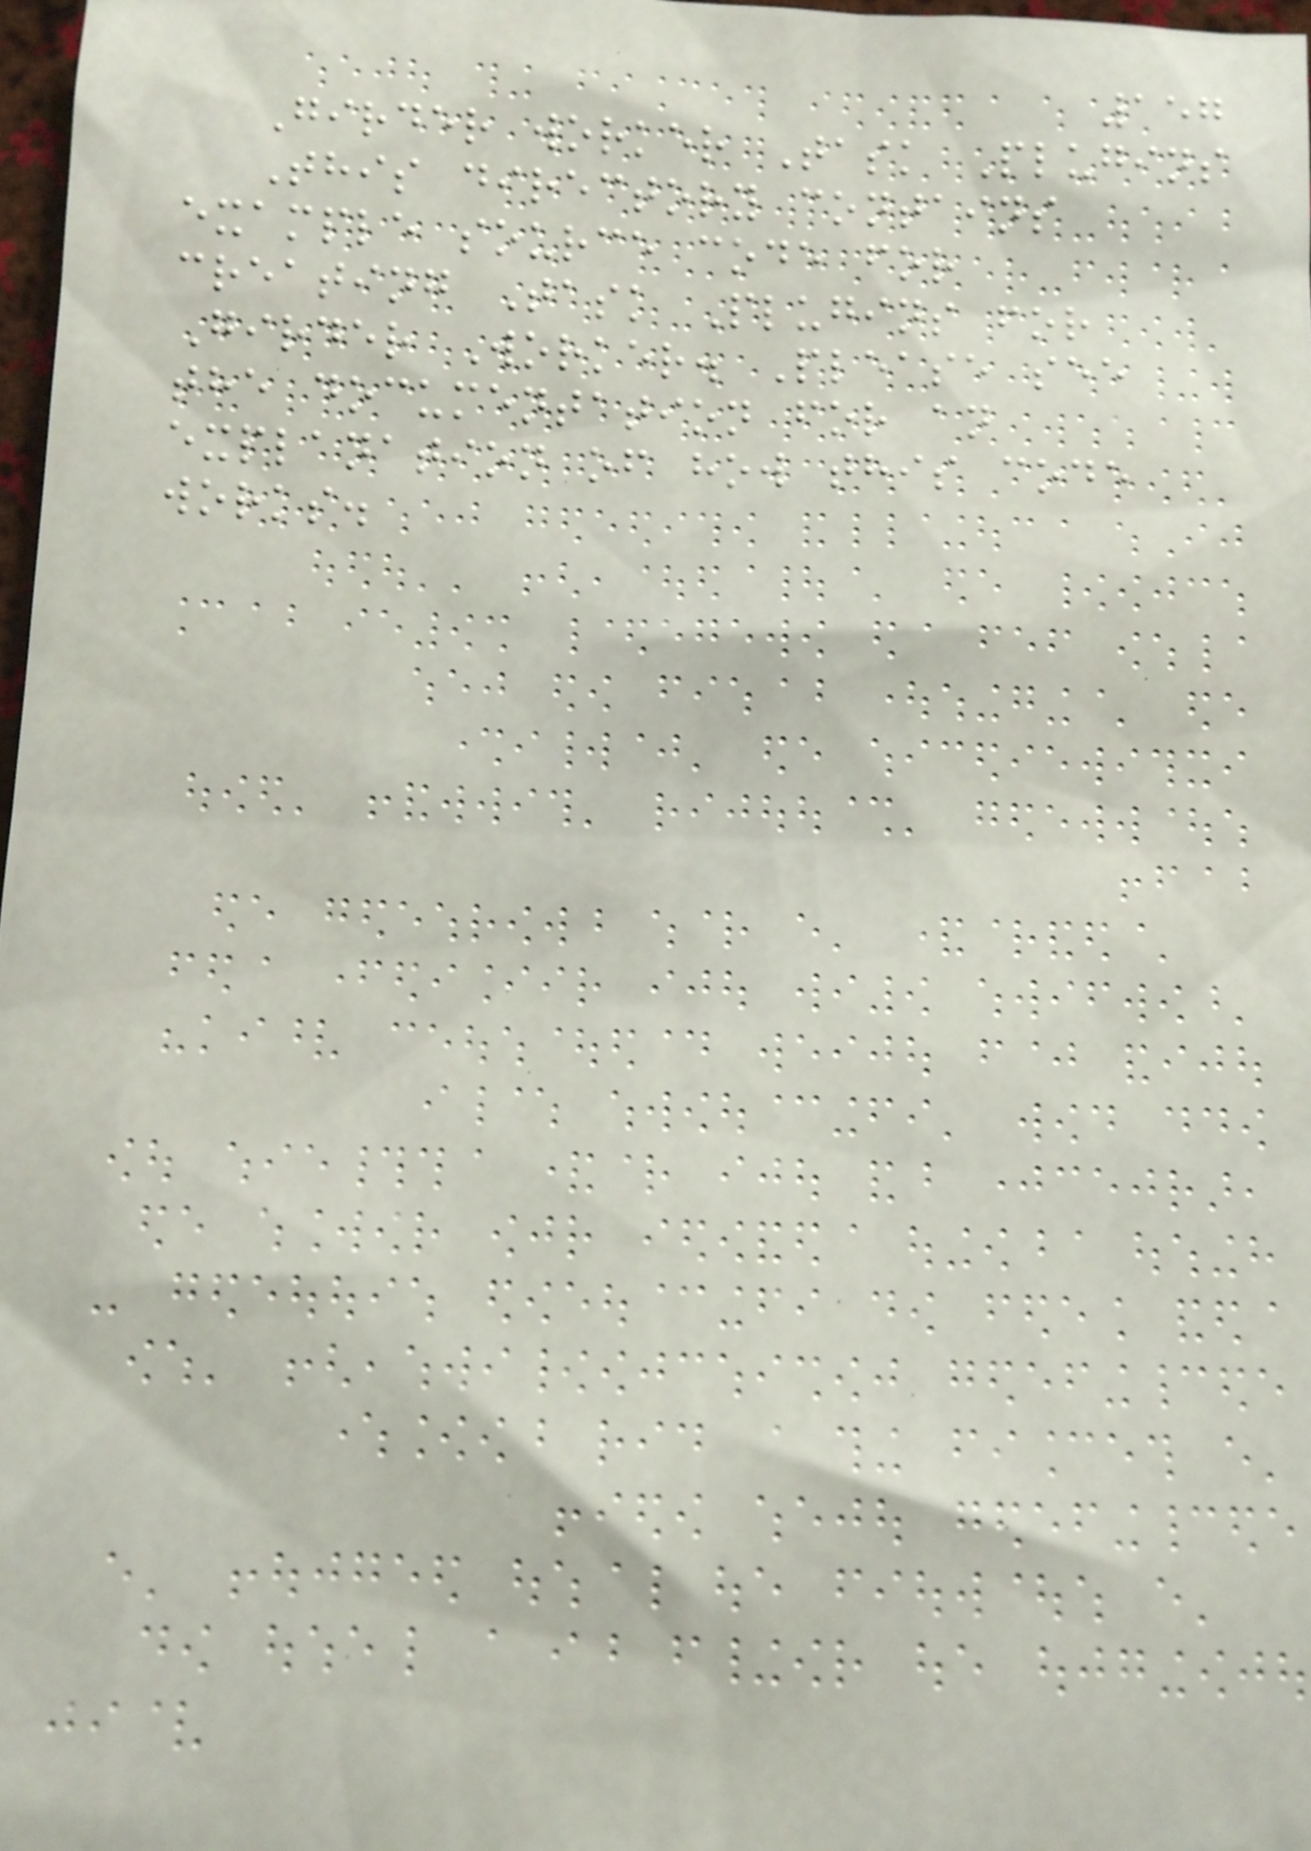157
Girder worker Task Plugins
This directory contains
example source code for
creating Task Plugins for
Girder Worker. Please see
the documentation for an
explanation of how this code
works.
